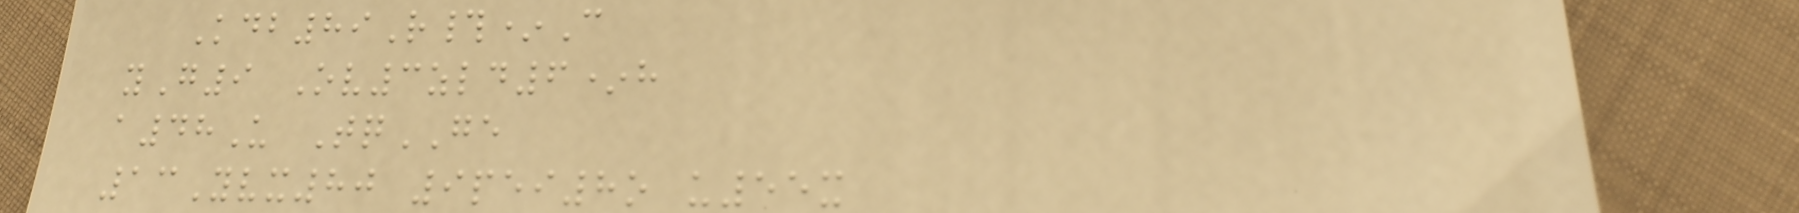Kdb89R#*C
yG9 Ov3zld6*h
a48U TqGE
13Yvx80 9pei8o u55x
